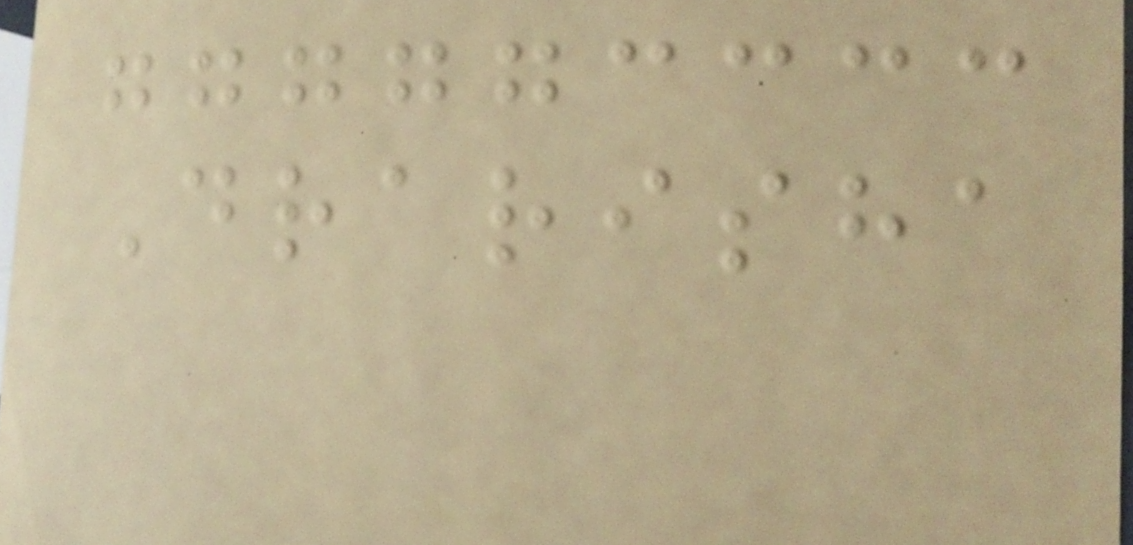Drarisha
